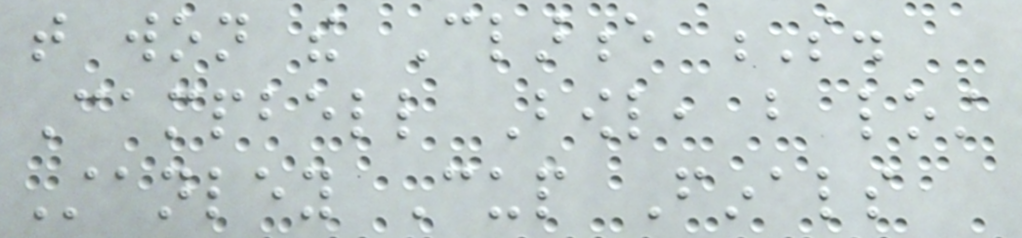that won the Clarence S.
Campbell Bowl, but lost
Stanley Cup Finals
